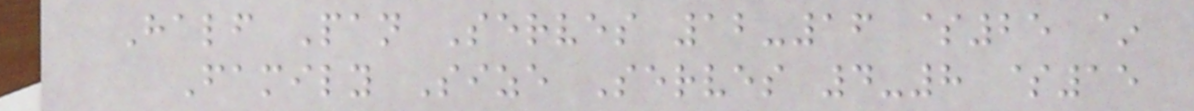Half Pan Serves 12-16 $25 ~
Family Size Serves 4-8 $15
